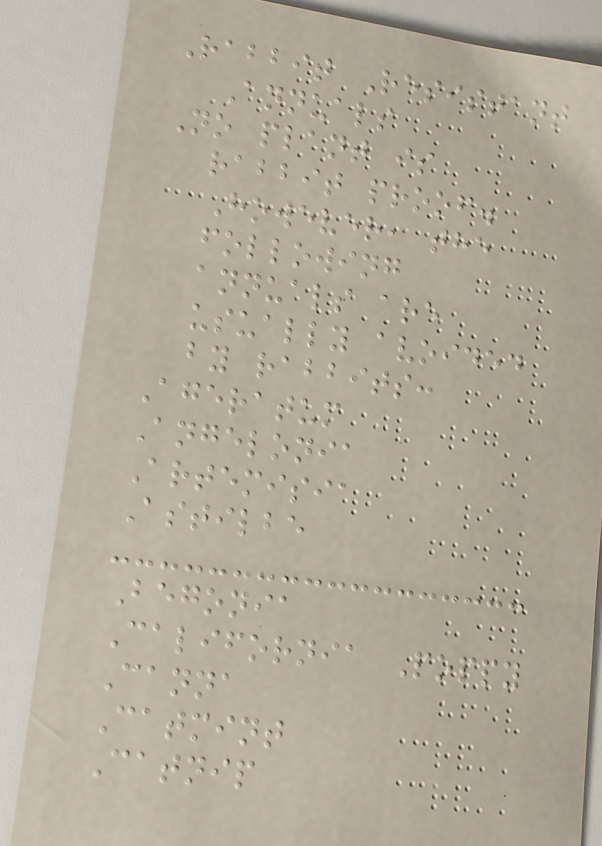Rabbit Resistant
Annuals
No plant is
rabbit proof.
However, the
following
annuals are
usually avoided
by rabbits:
Ageratum
Angelonia
Artemisia
Astilbe
Begonia
California Poppy
Canna
Catmint
Catnip
